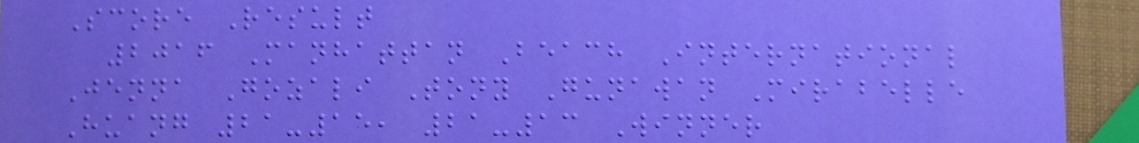Score Result
2016 Manhattan Beach International
Jenna Gozali Tony Gunawan Mirabelle
Huang 21-15, 21-13 Winner
